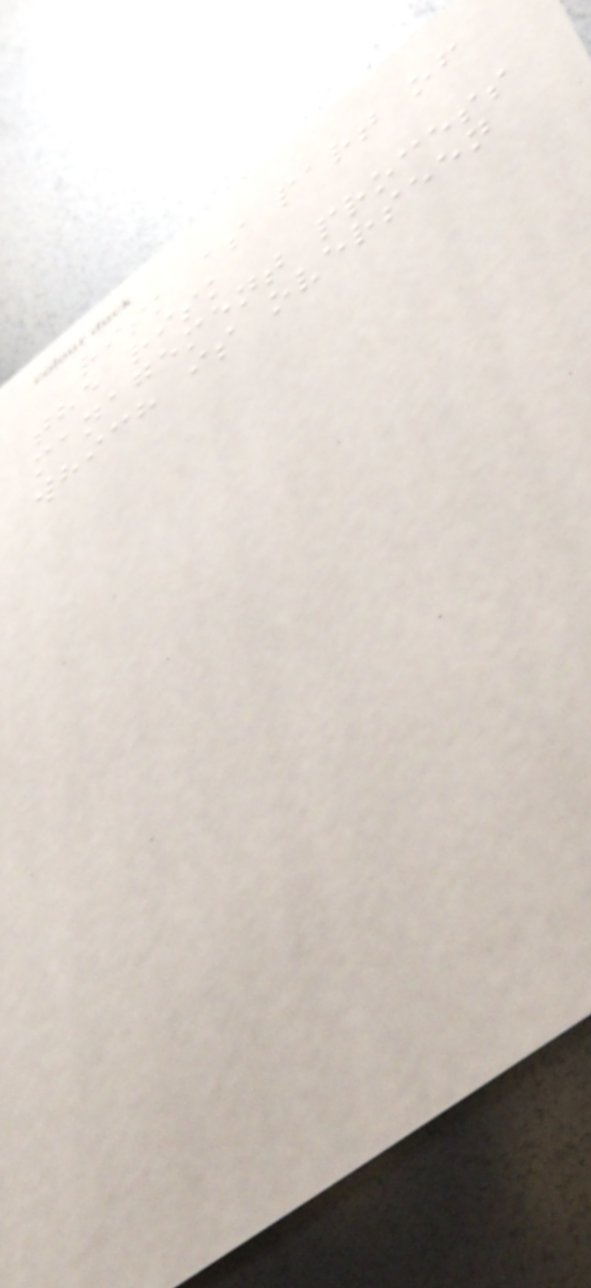risk as part of
the risk
management process
which is overseen
